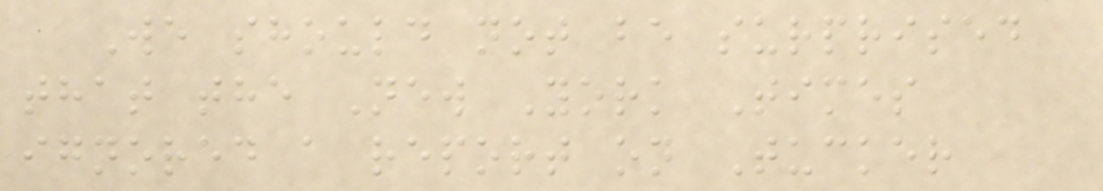We should not be surprised
that the New York Times
ignored a report on Tucker
